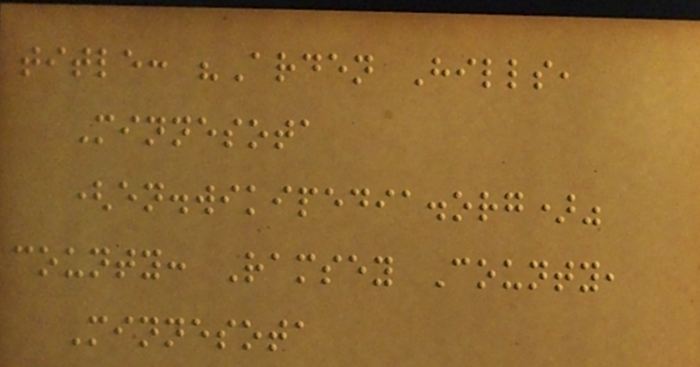title: "Arden Hills,
Minnesota
(en.wikipedia.org)"
county: Ramsey County,
Minnesota
